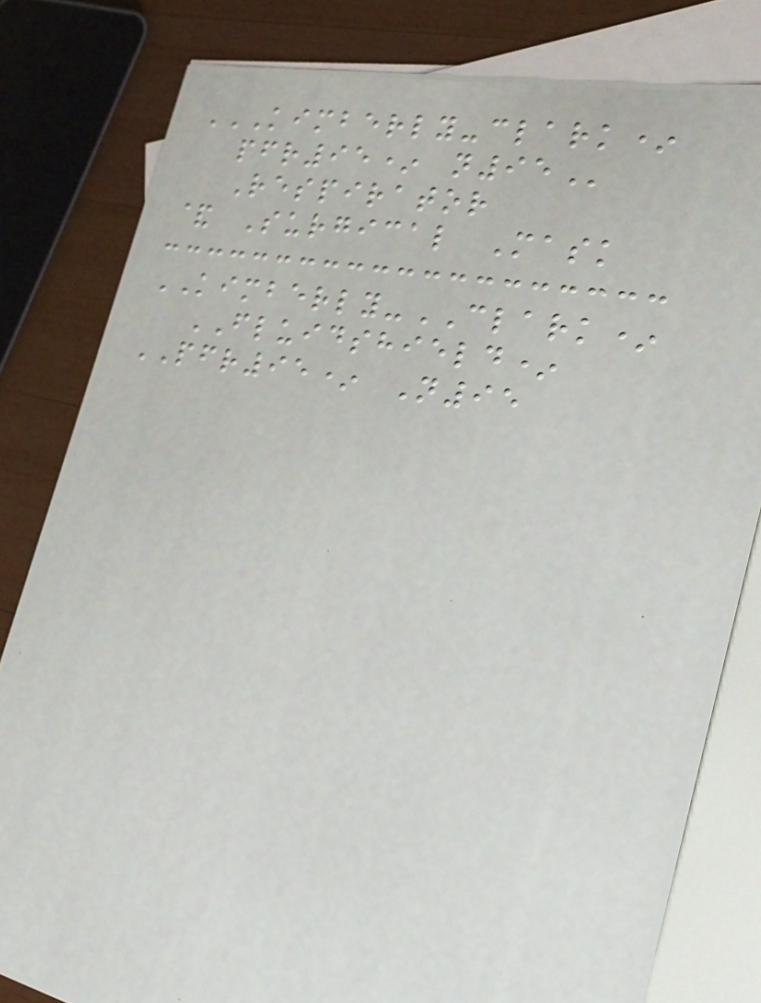KIMBERLY-CLARK*
PFR95* N95
Respirator
& Surgical Mask
KIMBERLY-CLARK*
FLUIDSHIELD*
PFR95* N95
